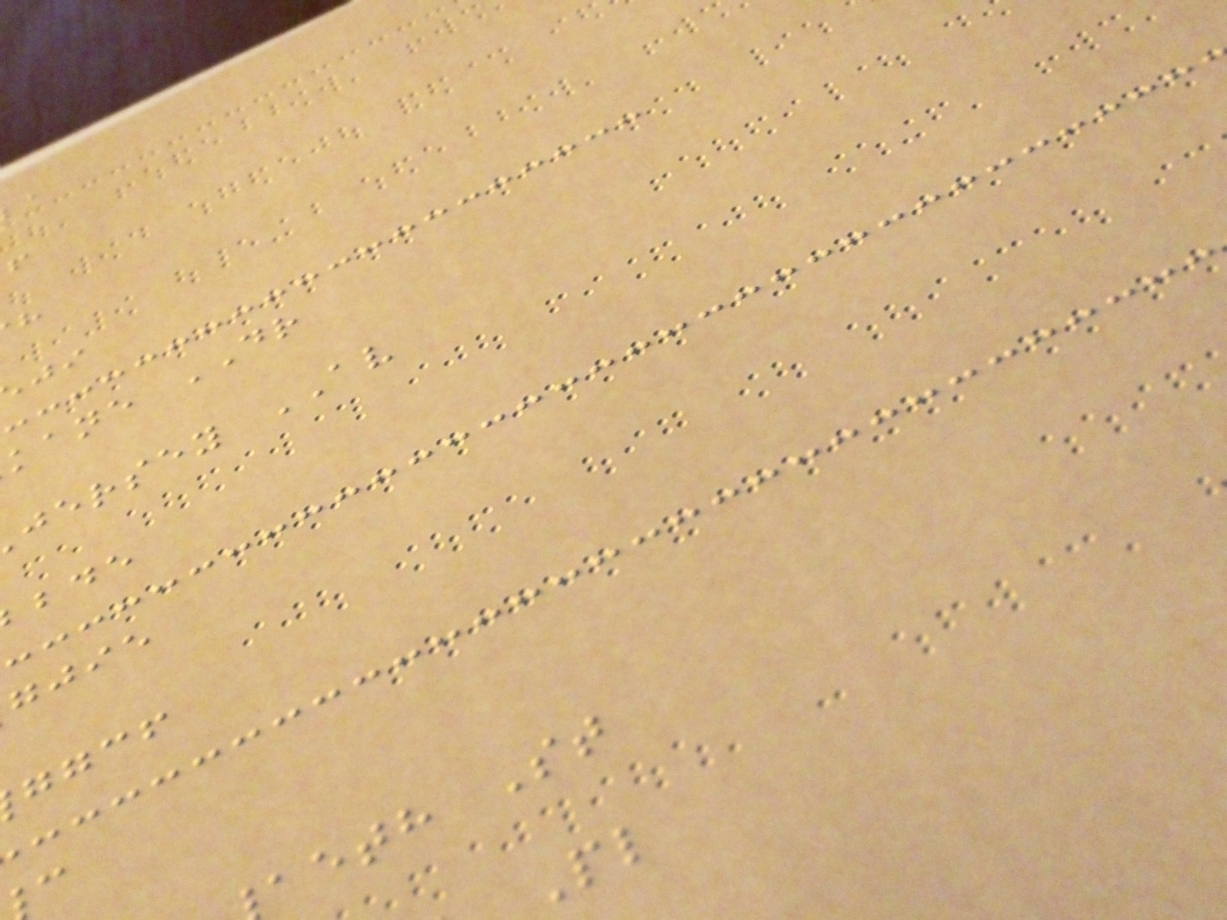kane DR
jersey AV
gjie
ggcf
aeth St
